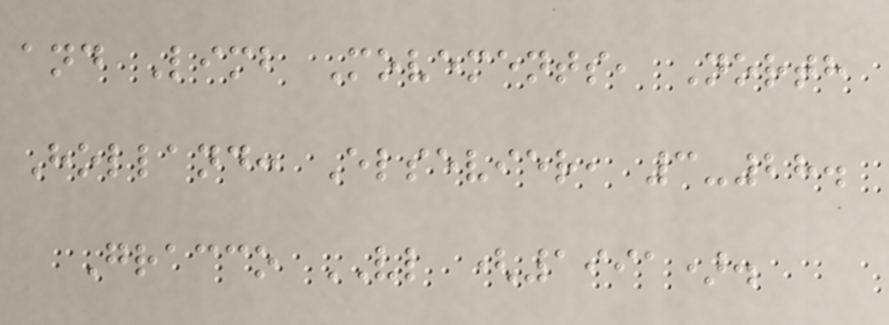and Limb Movements, North
Holland: Elsevier, 3-28.
Gracco VL (1991).
